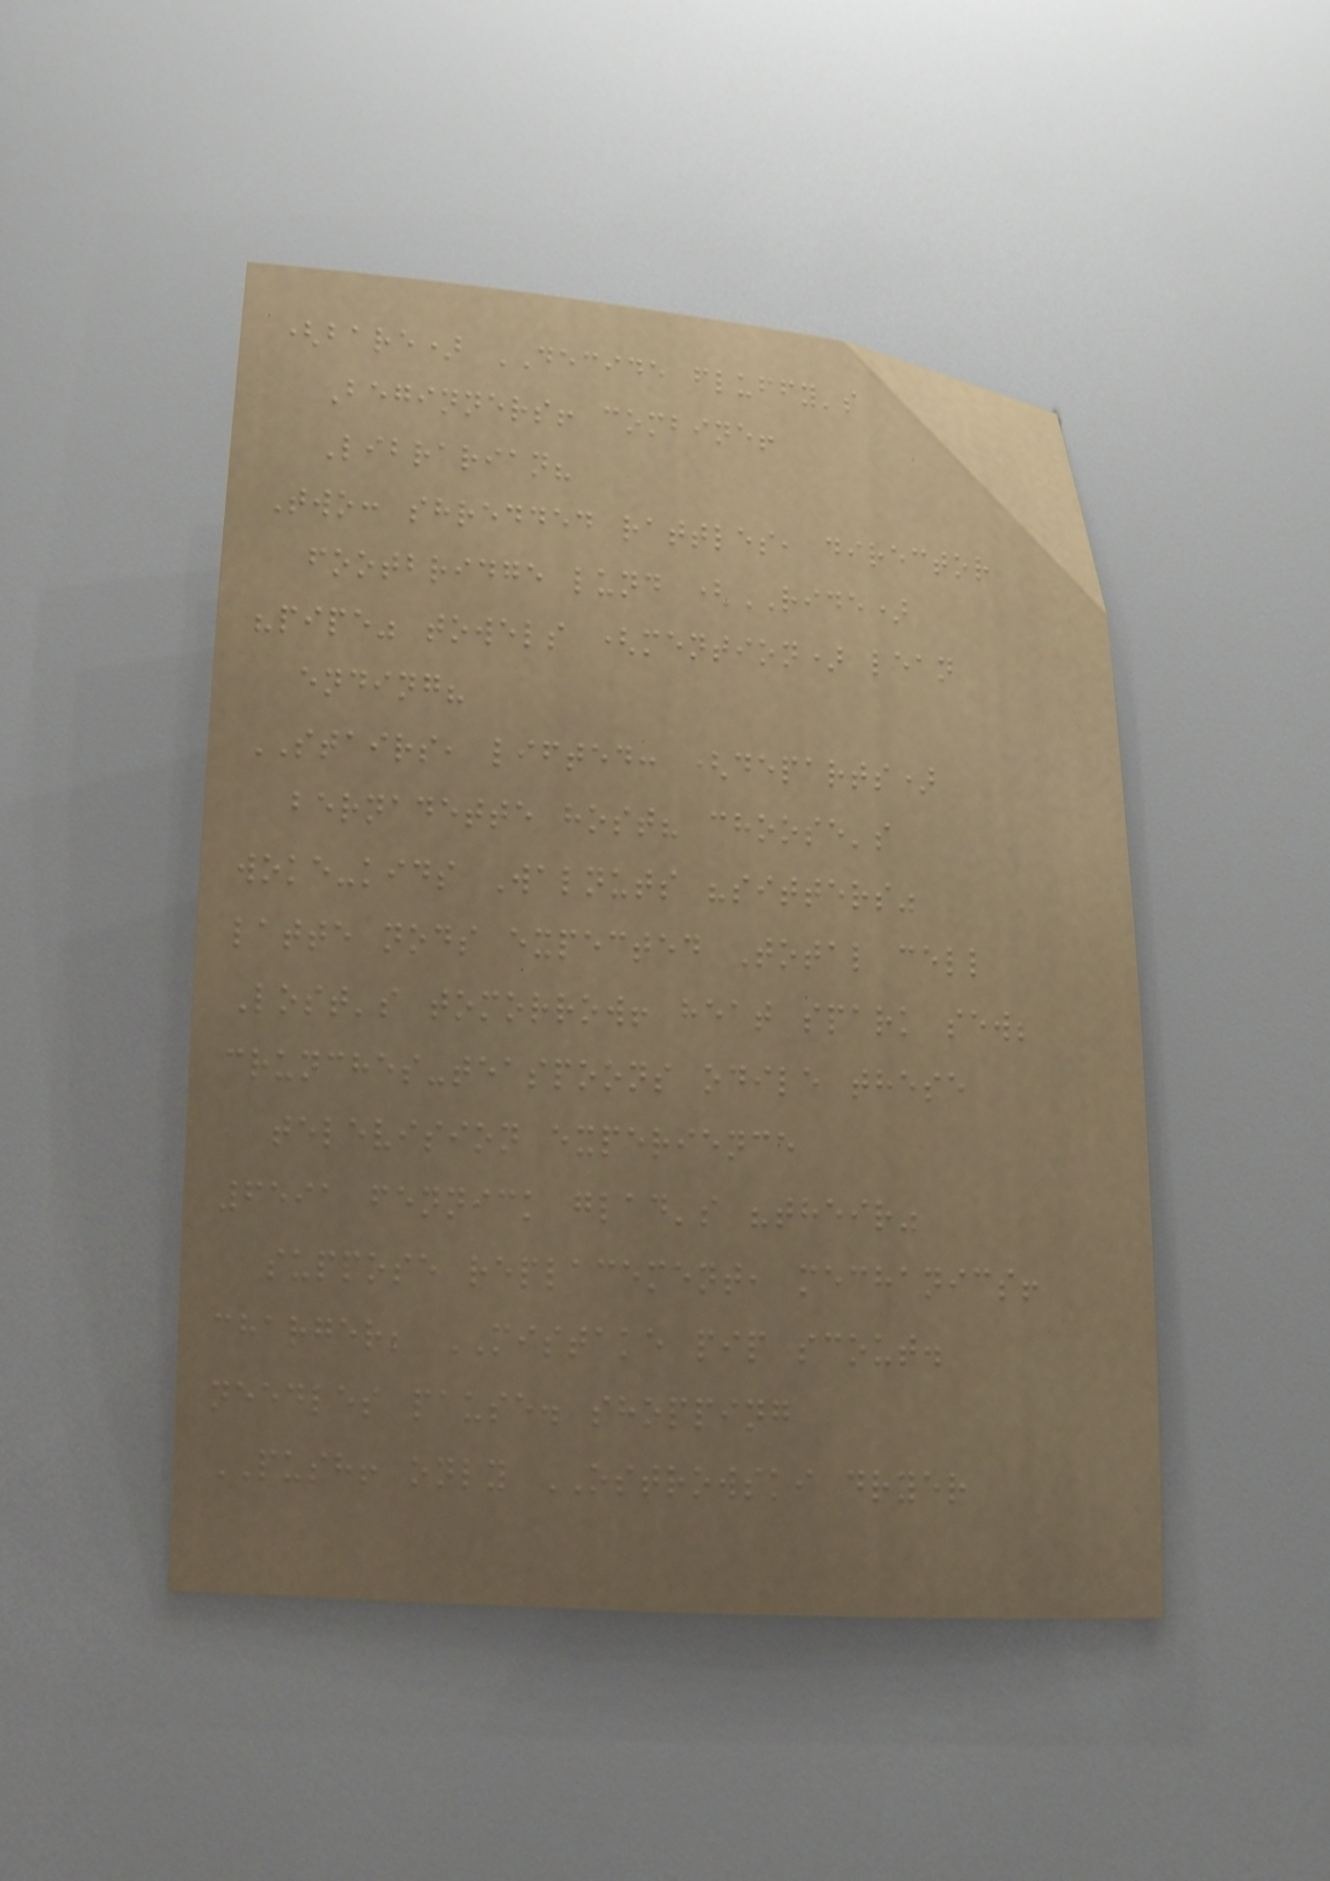(bare) DECIDE fluffy's
Beginners! combine!
Librarian?
Two: shredded rattles, director
footbridge lund (RIDE)
"pipe" towels (mention) lean
ending?
STAIRS, lifted: (departs)
bernadette host? choose's
woke-kids Walnuts "sitters"
latte nods expected Total cell
Lost's tomorrow! heat spark sew;
crunches-teaspoons odile these
television experience
6591 fennick glad's "their"
suppose replacement, mechanics!
charger; MISTAKE pip scout.
needles pause. shopping
PUSH! only OSTROWSKI dryer
